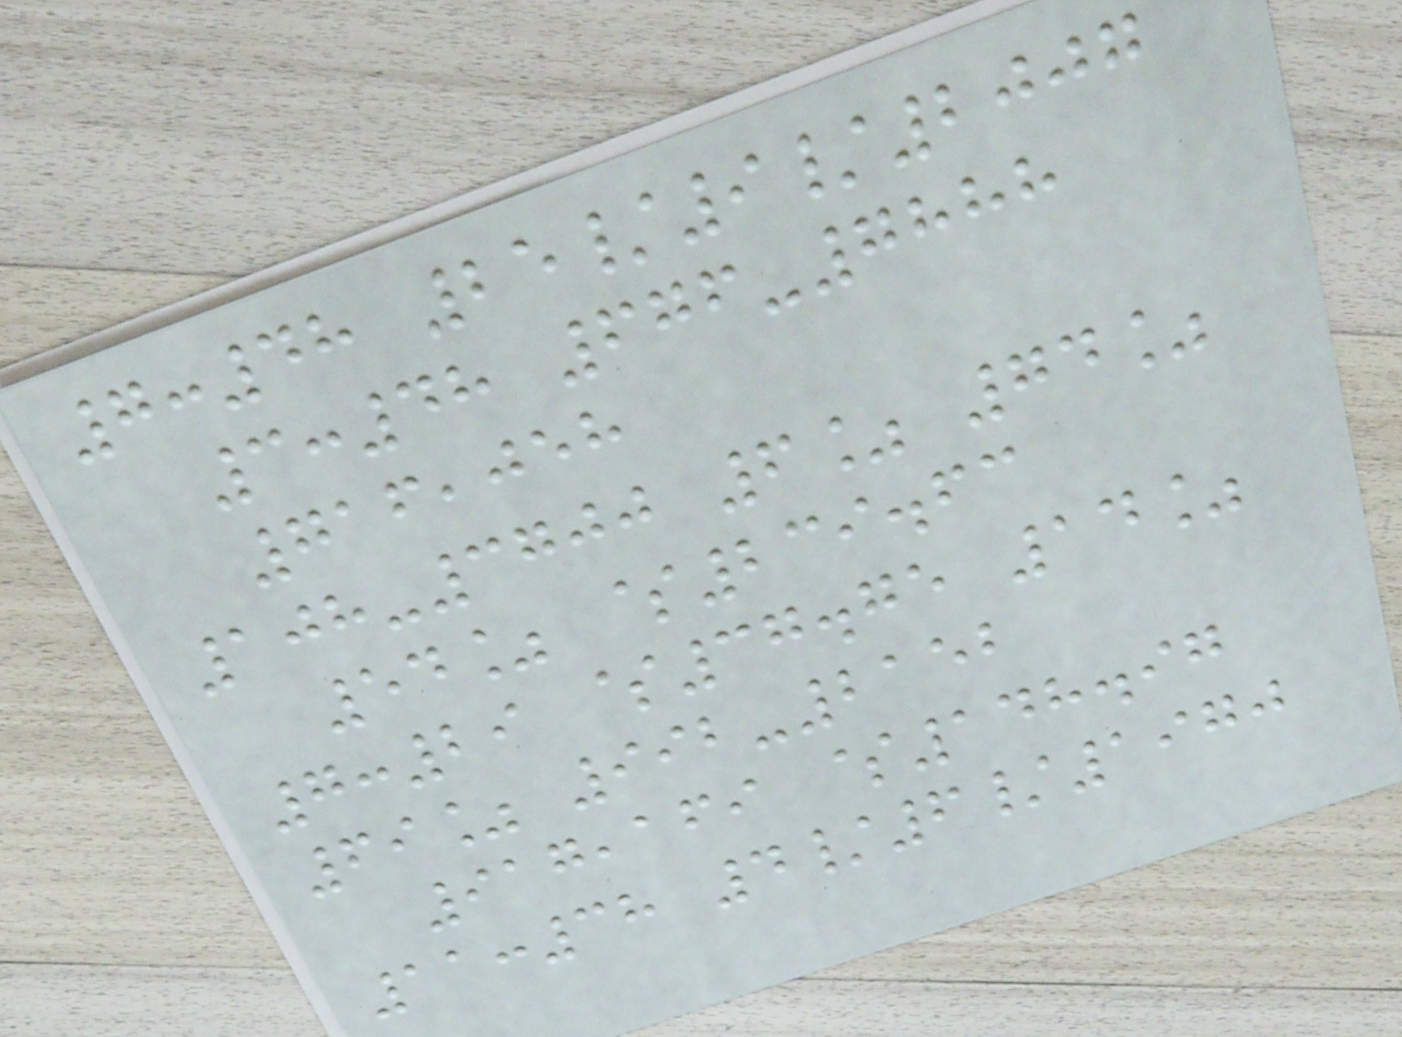7:48 25/9/2007
3:48 676-7888
716,058
108-3700 6% 74%
54% $239.63
7:29 $37.75 14%
69% 992-2152
917,169 $148.97
11:38 4/6/1970
